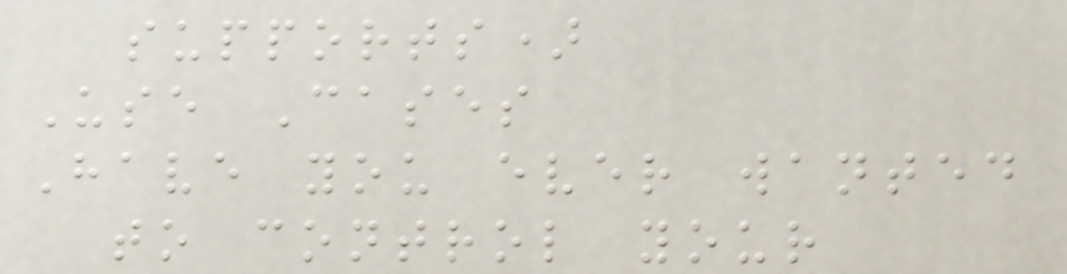supports)
Use Cases
Have you ever wanted
to control your
